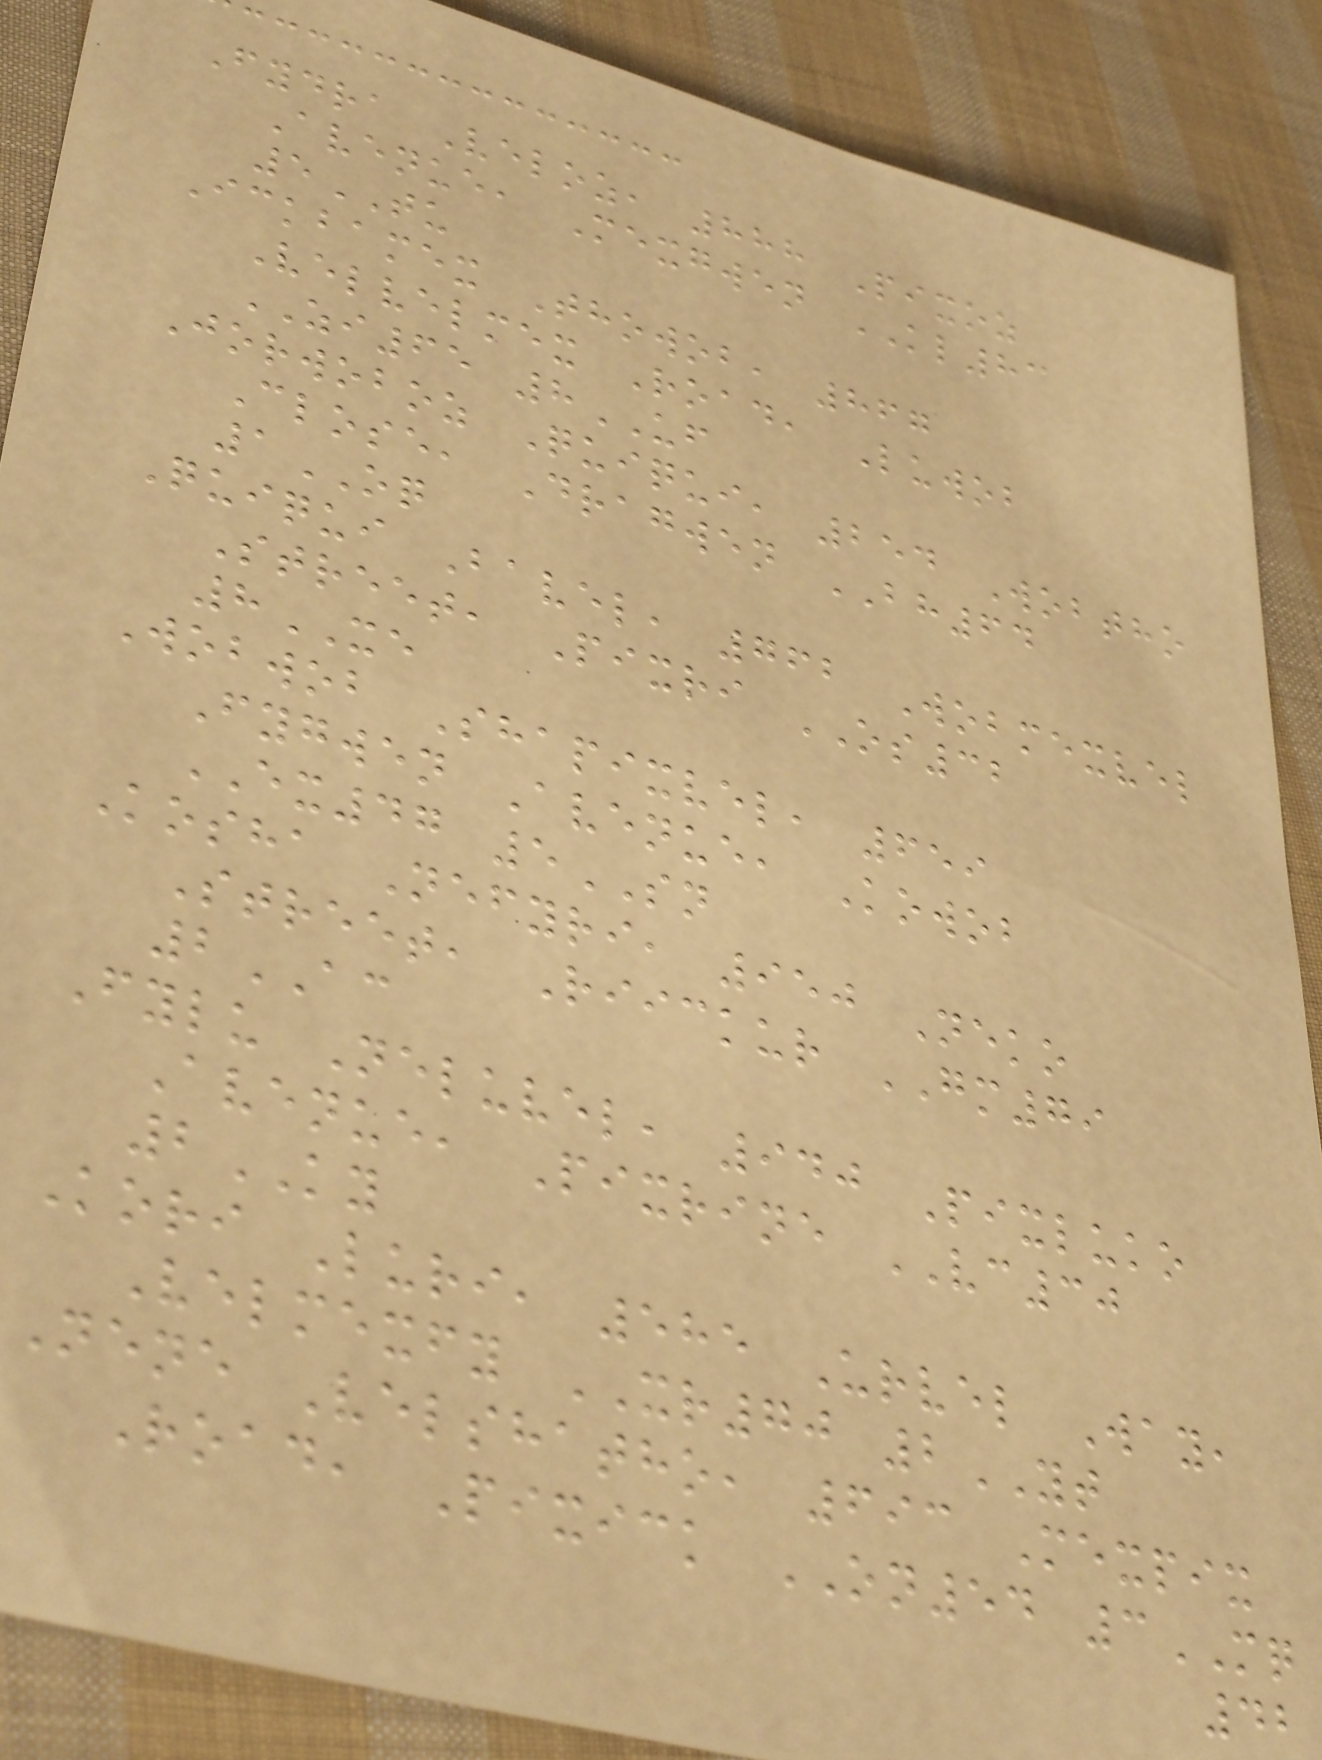Fydra Veloz, 888 Pixoz
Avenue, Mexgwen KL83
5TU
Ickbamex Thowob, 867
Velvelmex Road, Luwob
ZI65 8UF
Jorwoboz Quiqui, 254 Wobtho
Close, Dragwen BH64
1OQ
Quiqui Bavel, 762 Wobmexvel
Street, Pixri OS32
8XE
Wobwob Shapixvel, 659
Fygwen Avenue, Kowob
EX47 5SN
Kosha Nefyri, 950 Neko
Street, Riickur GM79
2AC
Fylu Neluvel, 940 Pixluko
Avenue, Pixrine VC30
2KY
Kori Luri, 585 Urvel Way,
Velmexfy XR70 2YT
Nene Velshatho, 693 Mexpix
Road, Pixick ON54 3MQ
42
